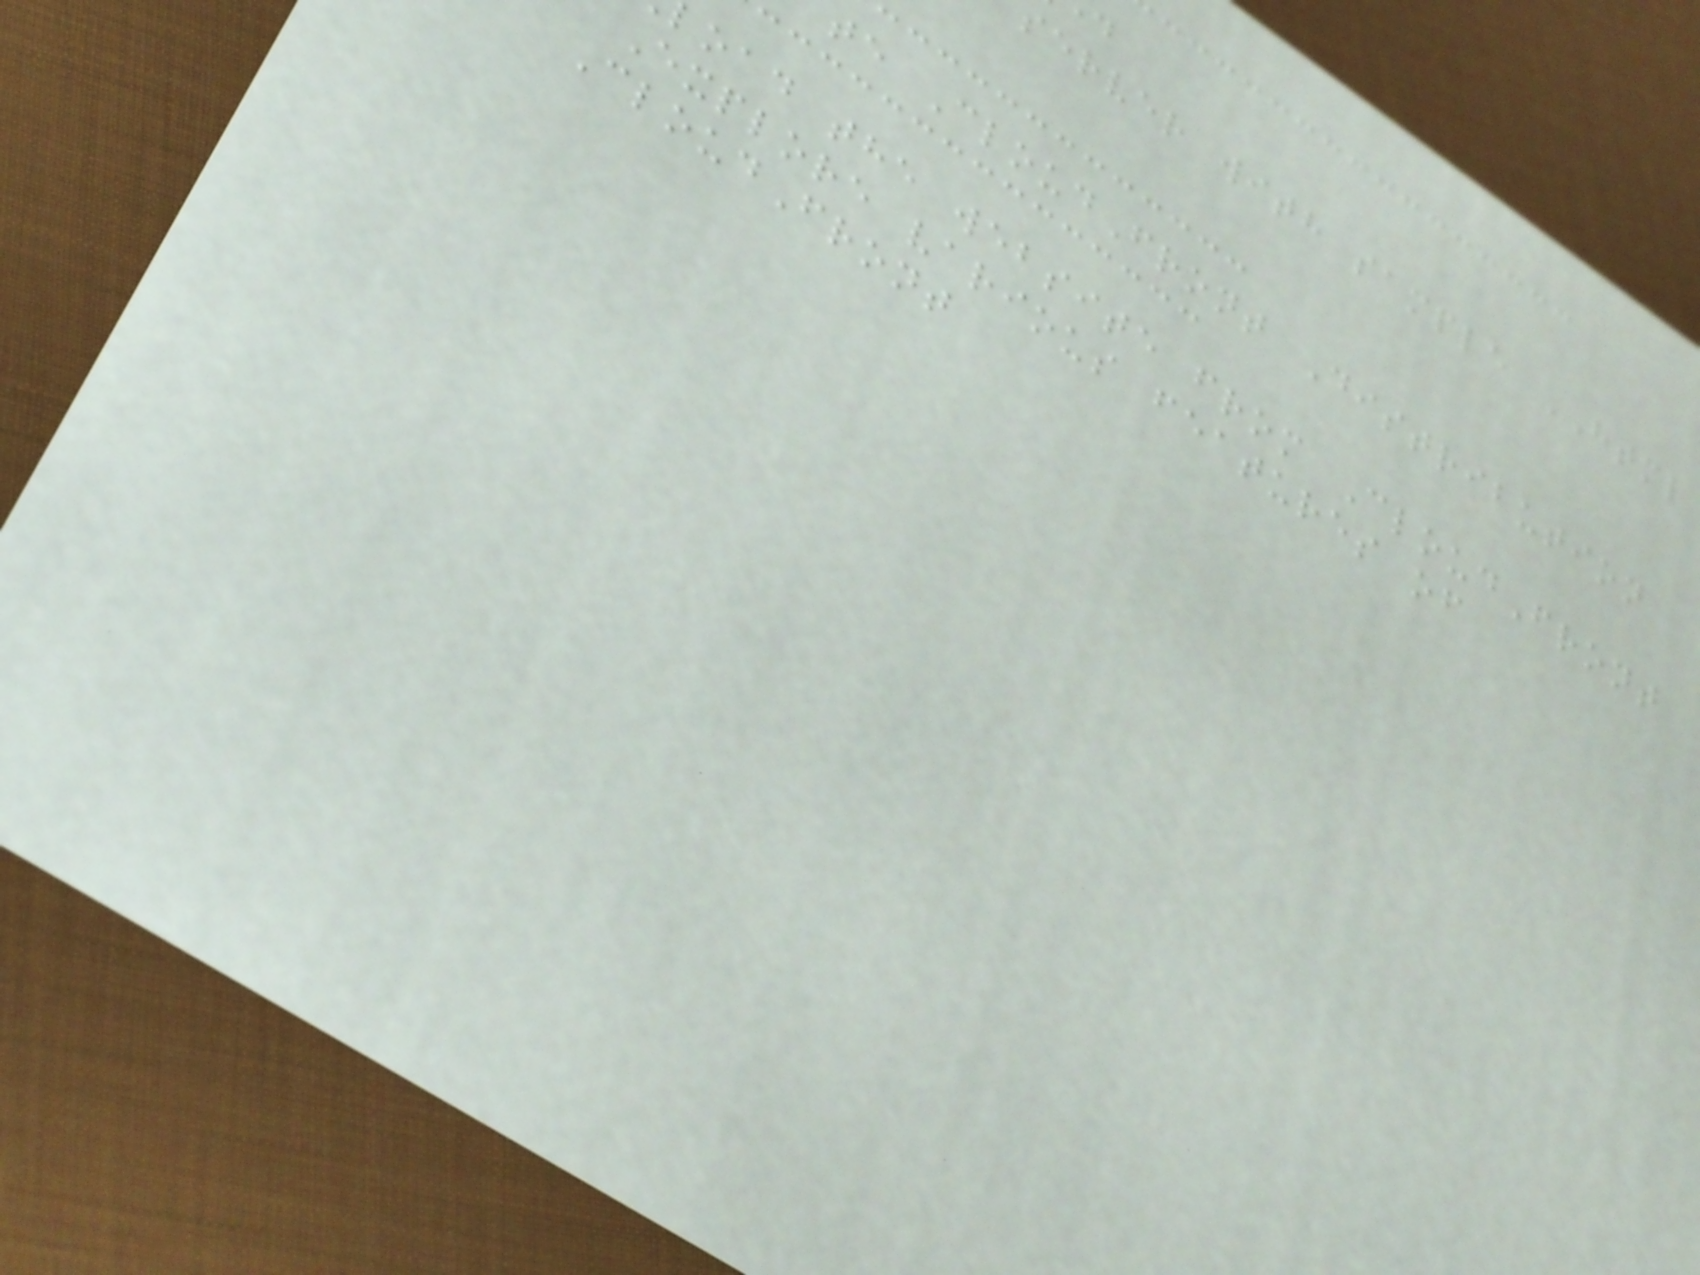server with sample HTML
te CloudFront Distribution
oad the website from CloudFront
Explore various features of
CloudFront
